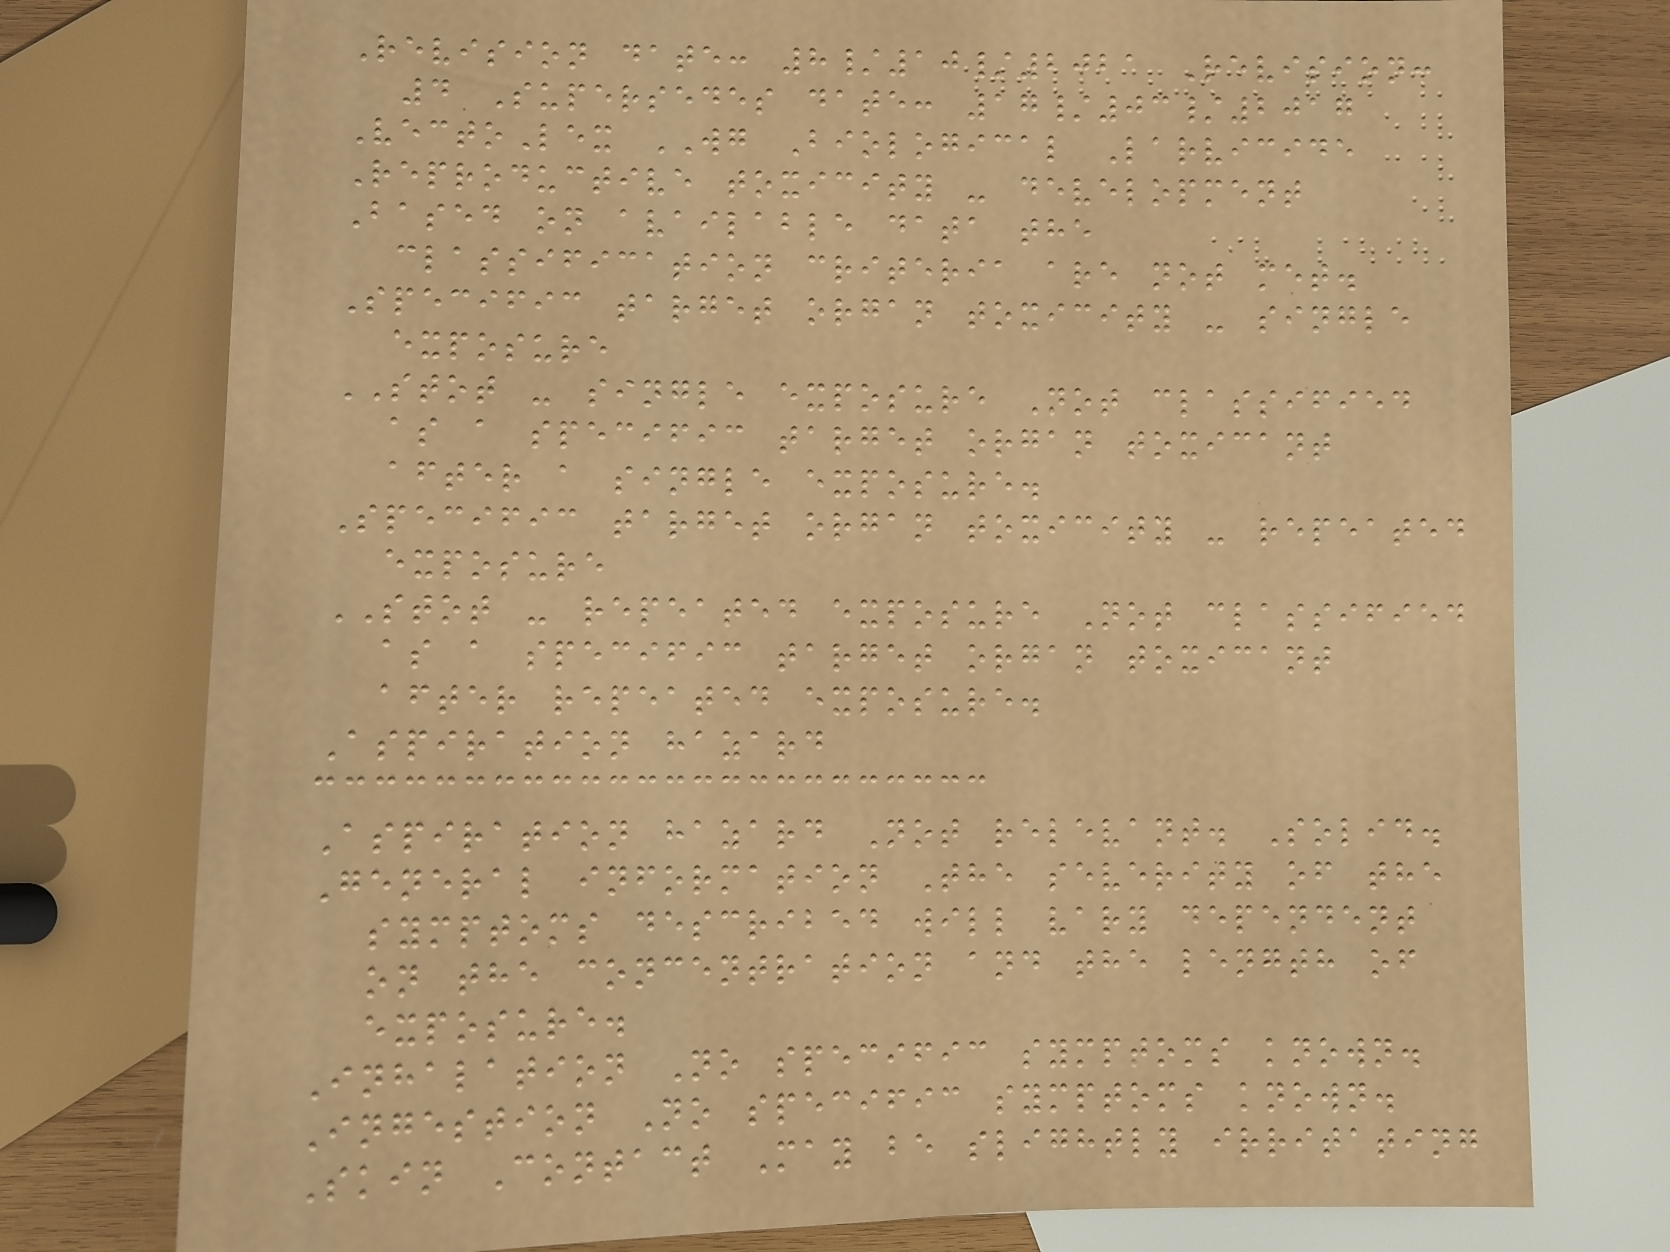Revision date: 8/10/2021 Revision:
4 Supersedes date: 17/03/2017
VectoLex WG Biological Larvicide
Reproductive toxicity - development
Based on available data the
classification criteria are not met.
Specific target organ toxicity - single
exposure
STOT - single exposure Not classified
as a specific target organ toxicant
after a single exposure.
Specific target organ toxicity - repeated
exposure
STOT - repeated exposure Not classified
as a specific target organ toxicant
after repeated exposure.
Aspiration hazard
Aspiration hazard Not relevant. Solid.
General information The severity of the
symptoms described will vary dependent
on the concentration and the length of
exposure.
Inhalation No specific symptoms known.
Ingestion No specific symptoms known.
Skin Contact May be slightly irritating
